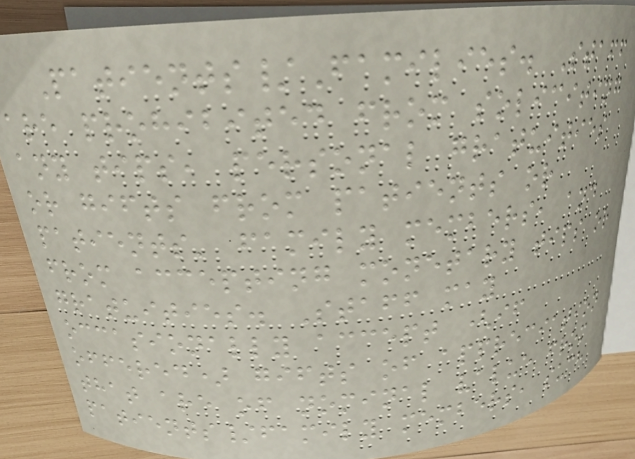Patients/Families. Staff
are prohibited from soliciting
any tips, personal gratuities
or gifts from patients or
patients' family members, and
from accepting monetary tips or
gratuities. Staff may
occasionally accept (if
offered) gifts of appreciation
that are of nominal value from
patients/family members, such
